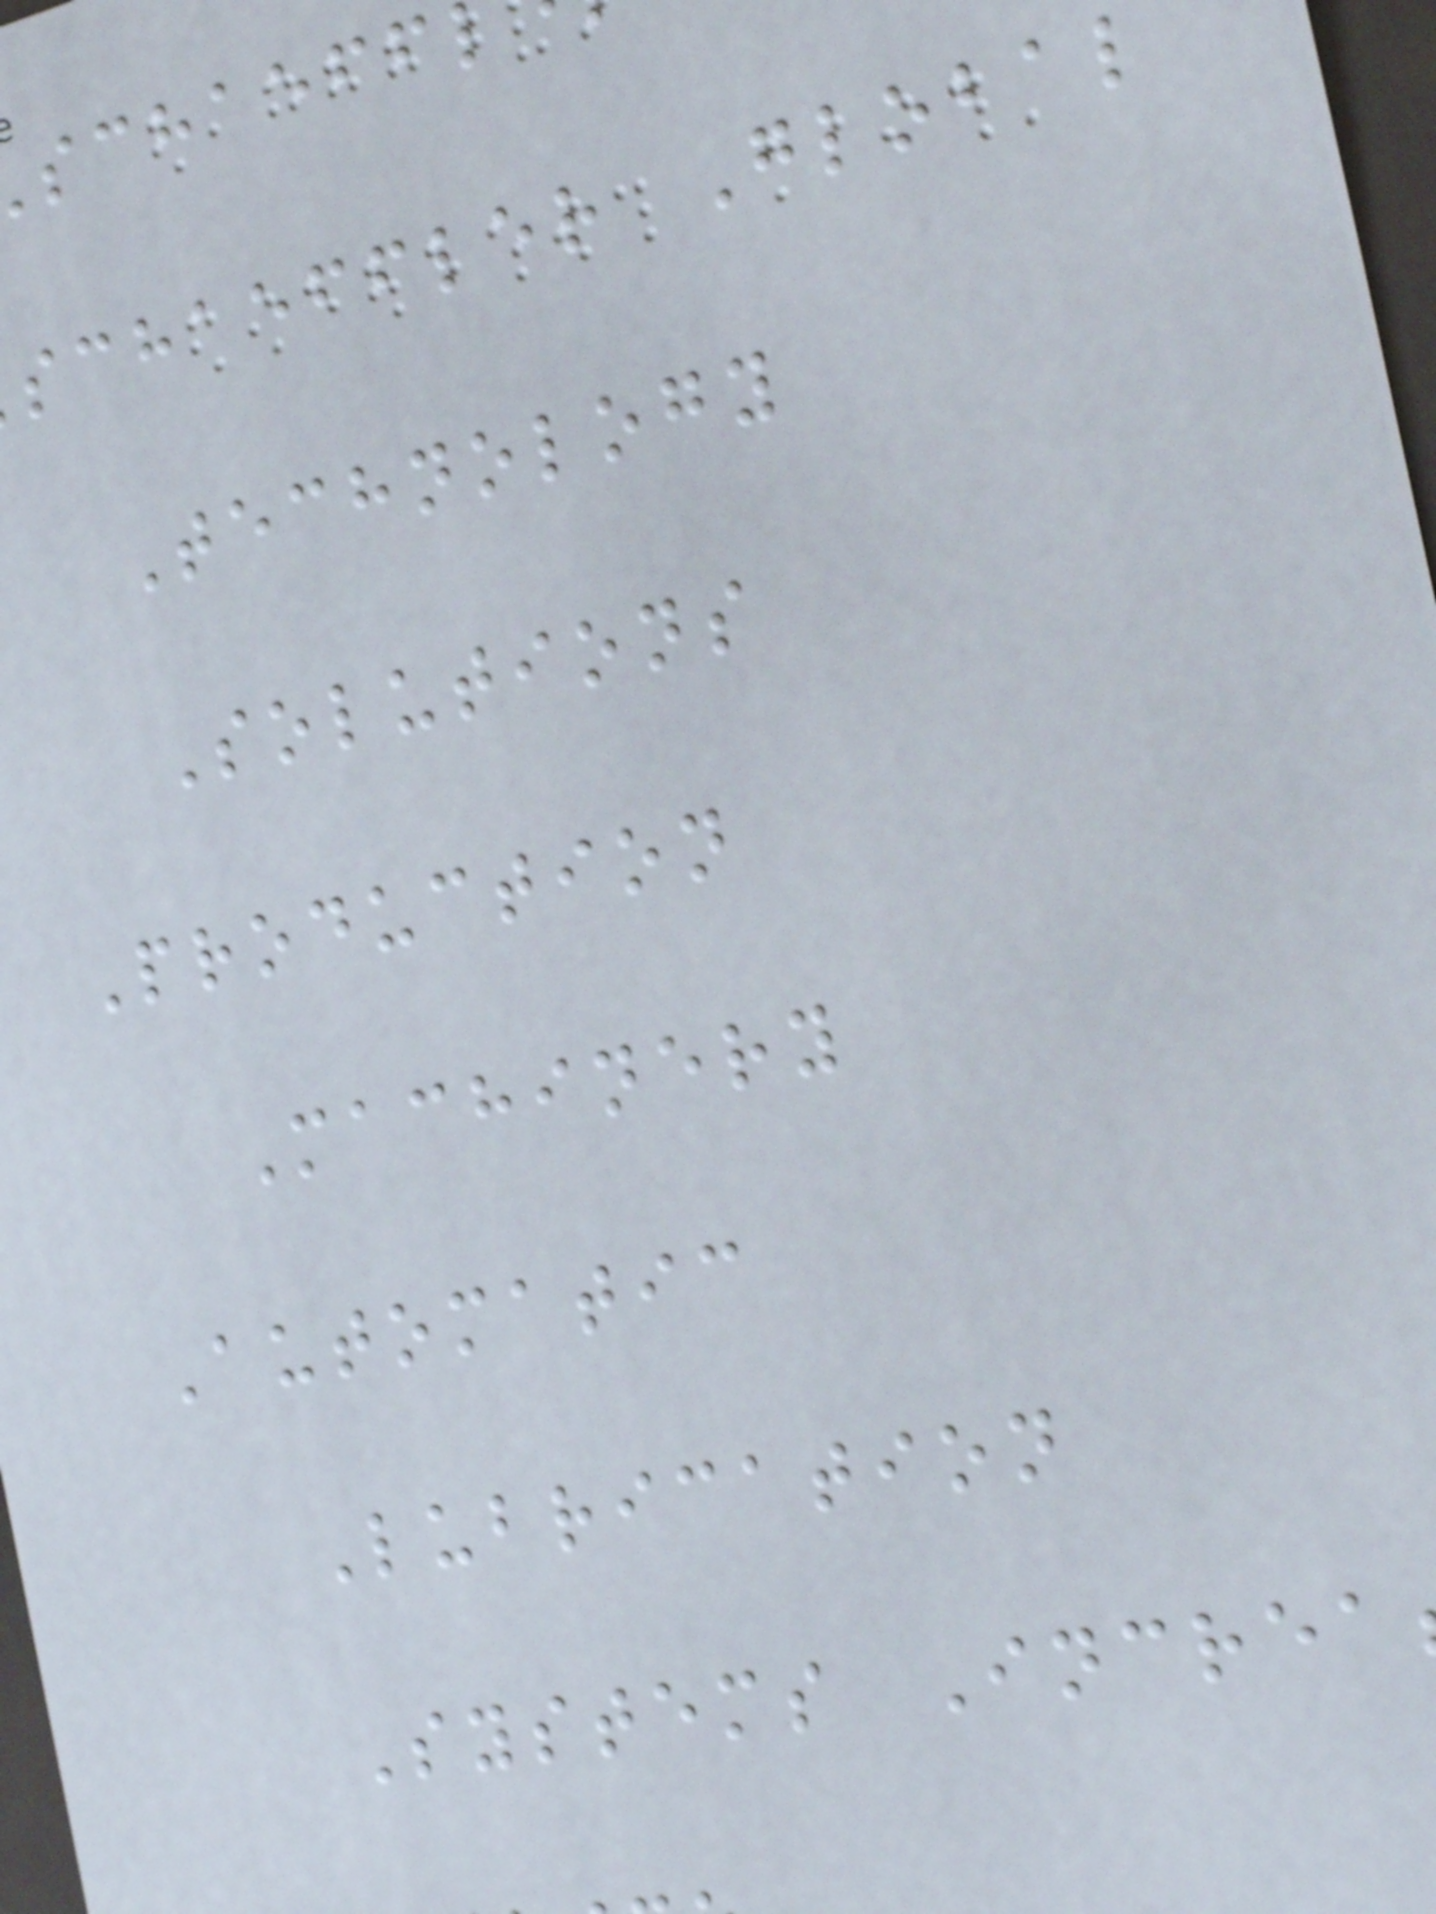schaeffler Global
Technology
Solutions
Production
Machinery
Automatic
Lubrication
Systems Increa
